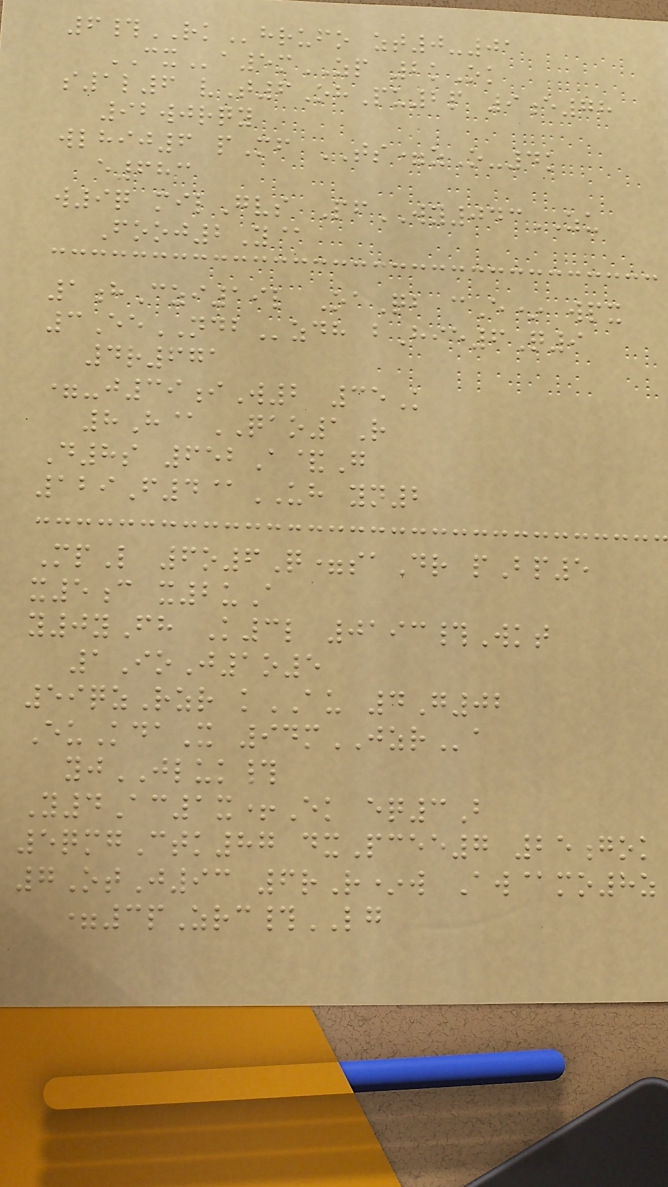6#RKhrufo zt0-01
CXa5mZP 2kOk
s1l6 vT6OhPu2p 9e78
92wjrqy
wlhij6 pMf TS=zO-4k
e683
w9q milGvs PfWY043ZU
Fooj2Y@
1hCzi19l OaQb cE* wpx
3EeNDBzdh bHie6Q9
4r671
=-j39iW2 35K
8H@QAO1R
D8s 652A&G
129F4@UH yn2
MpL 6o6Q=saDr pBp5
x5c x2uA
y0yFh K3l 0193#Wkt
1IoJ1o5
59qzRzr kAU 4G02
EuKdaX 94mJZRa
yjJLUK#
Y4Ac1x+Ek eq3B
5qmgCtk87 dxPcee7 25gok
7OtJ93 6rR*w Aw@mo8z
=3pZrc#LG
